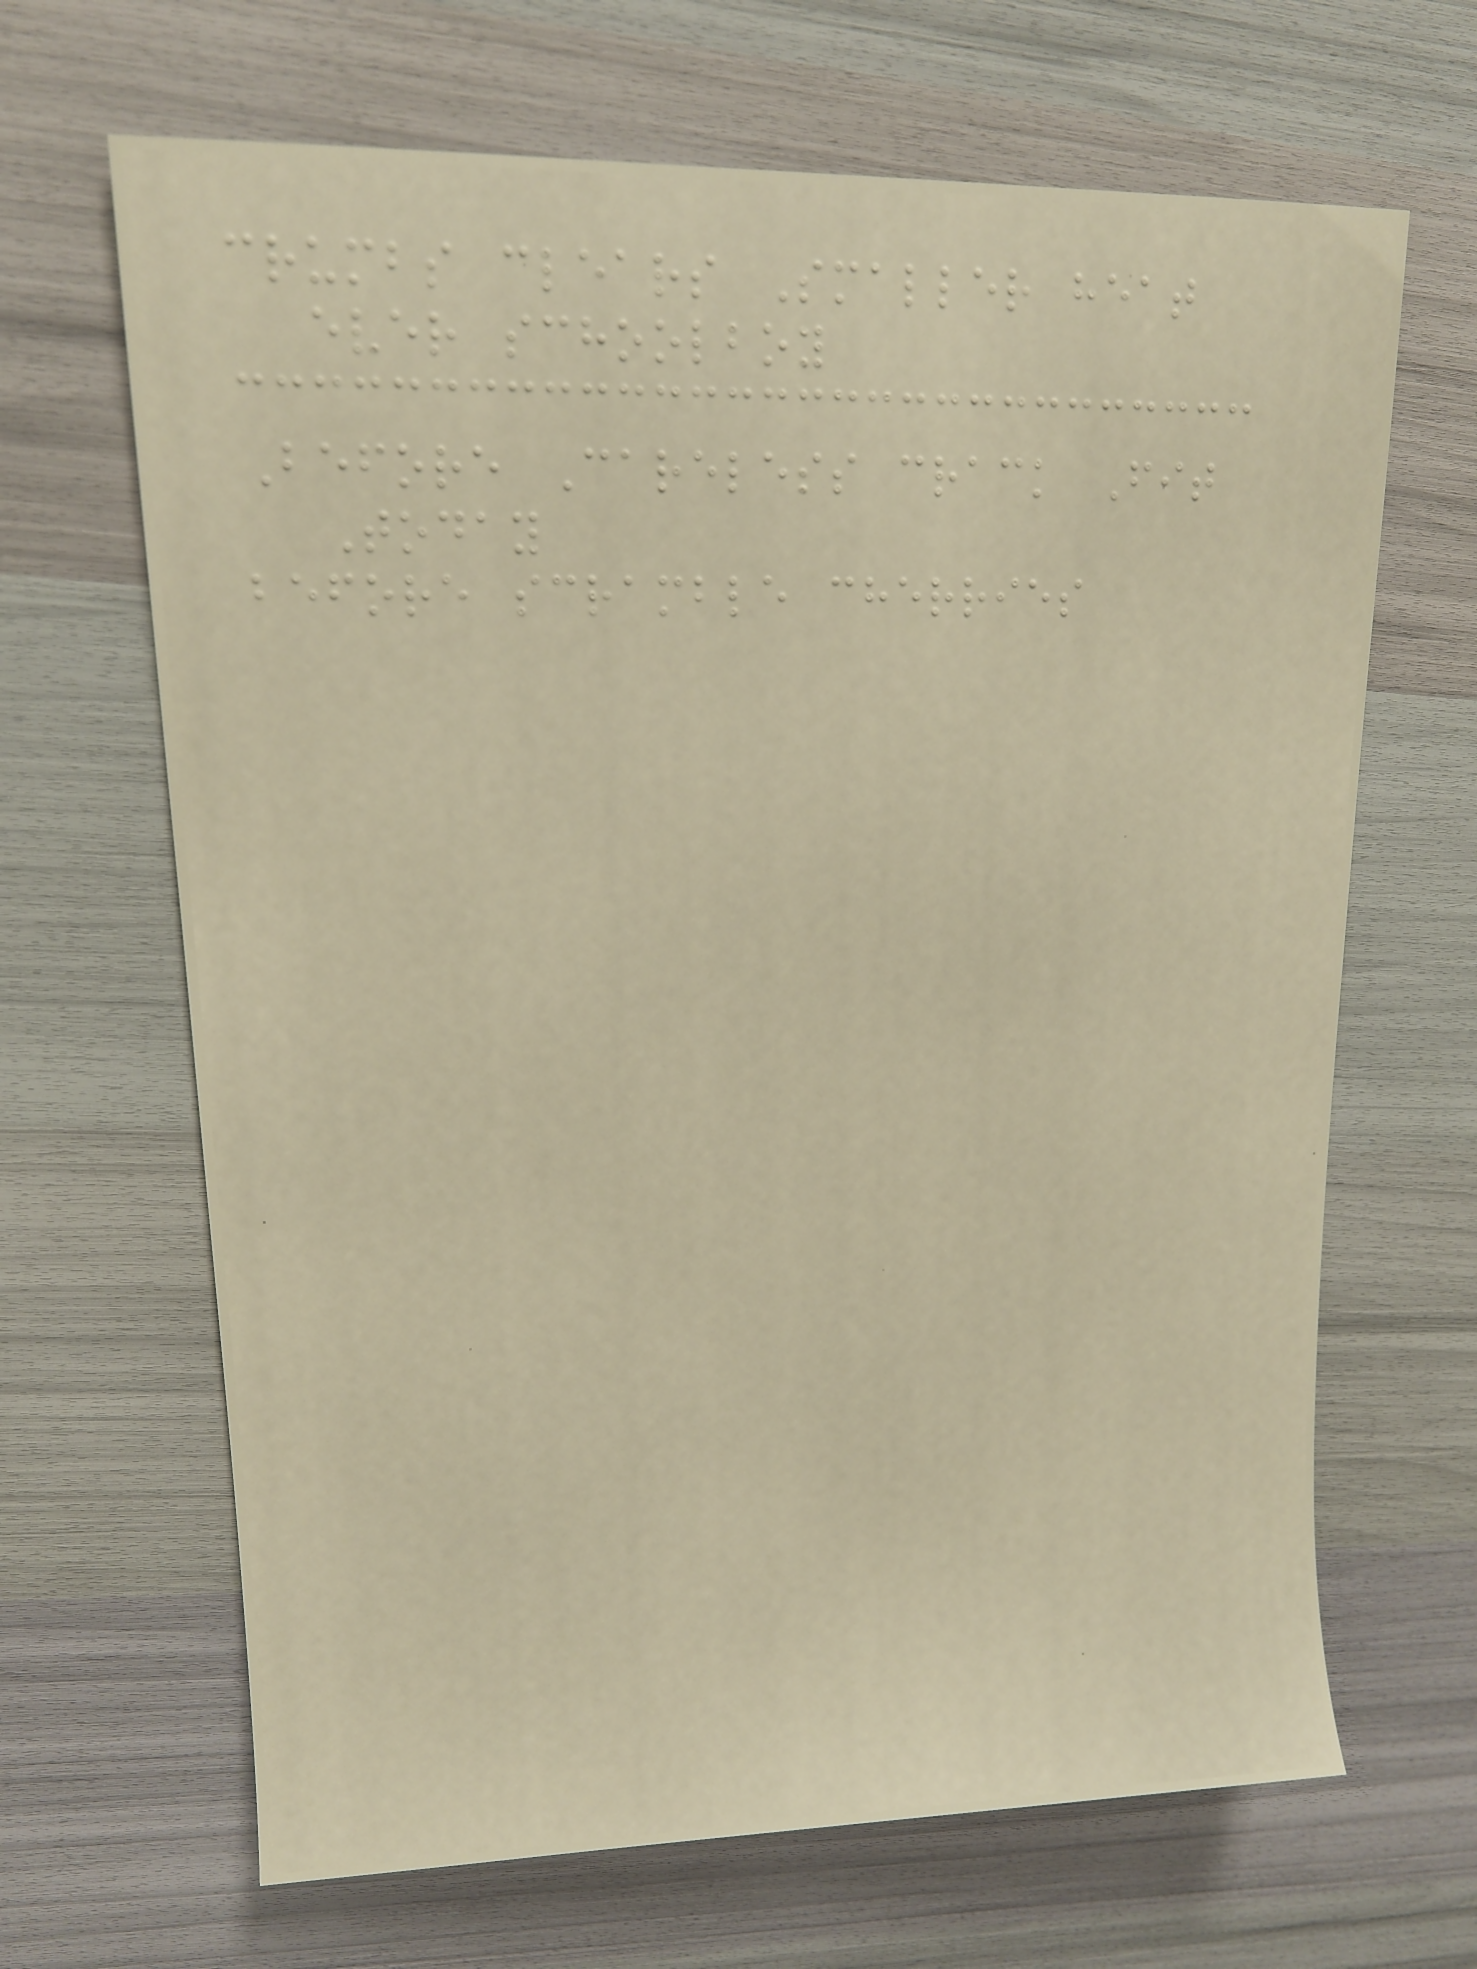crumbs clears Smaller heat
ever schoolboy
Before Careless crack Fit
Today
before scramble cherries
